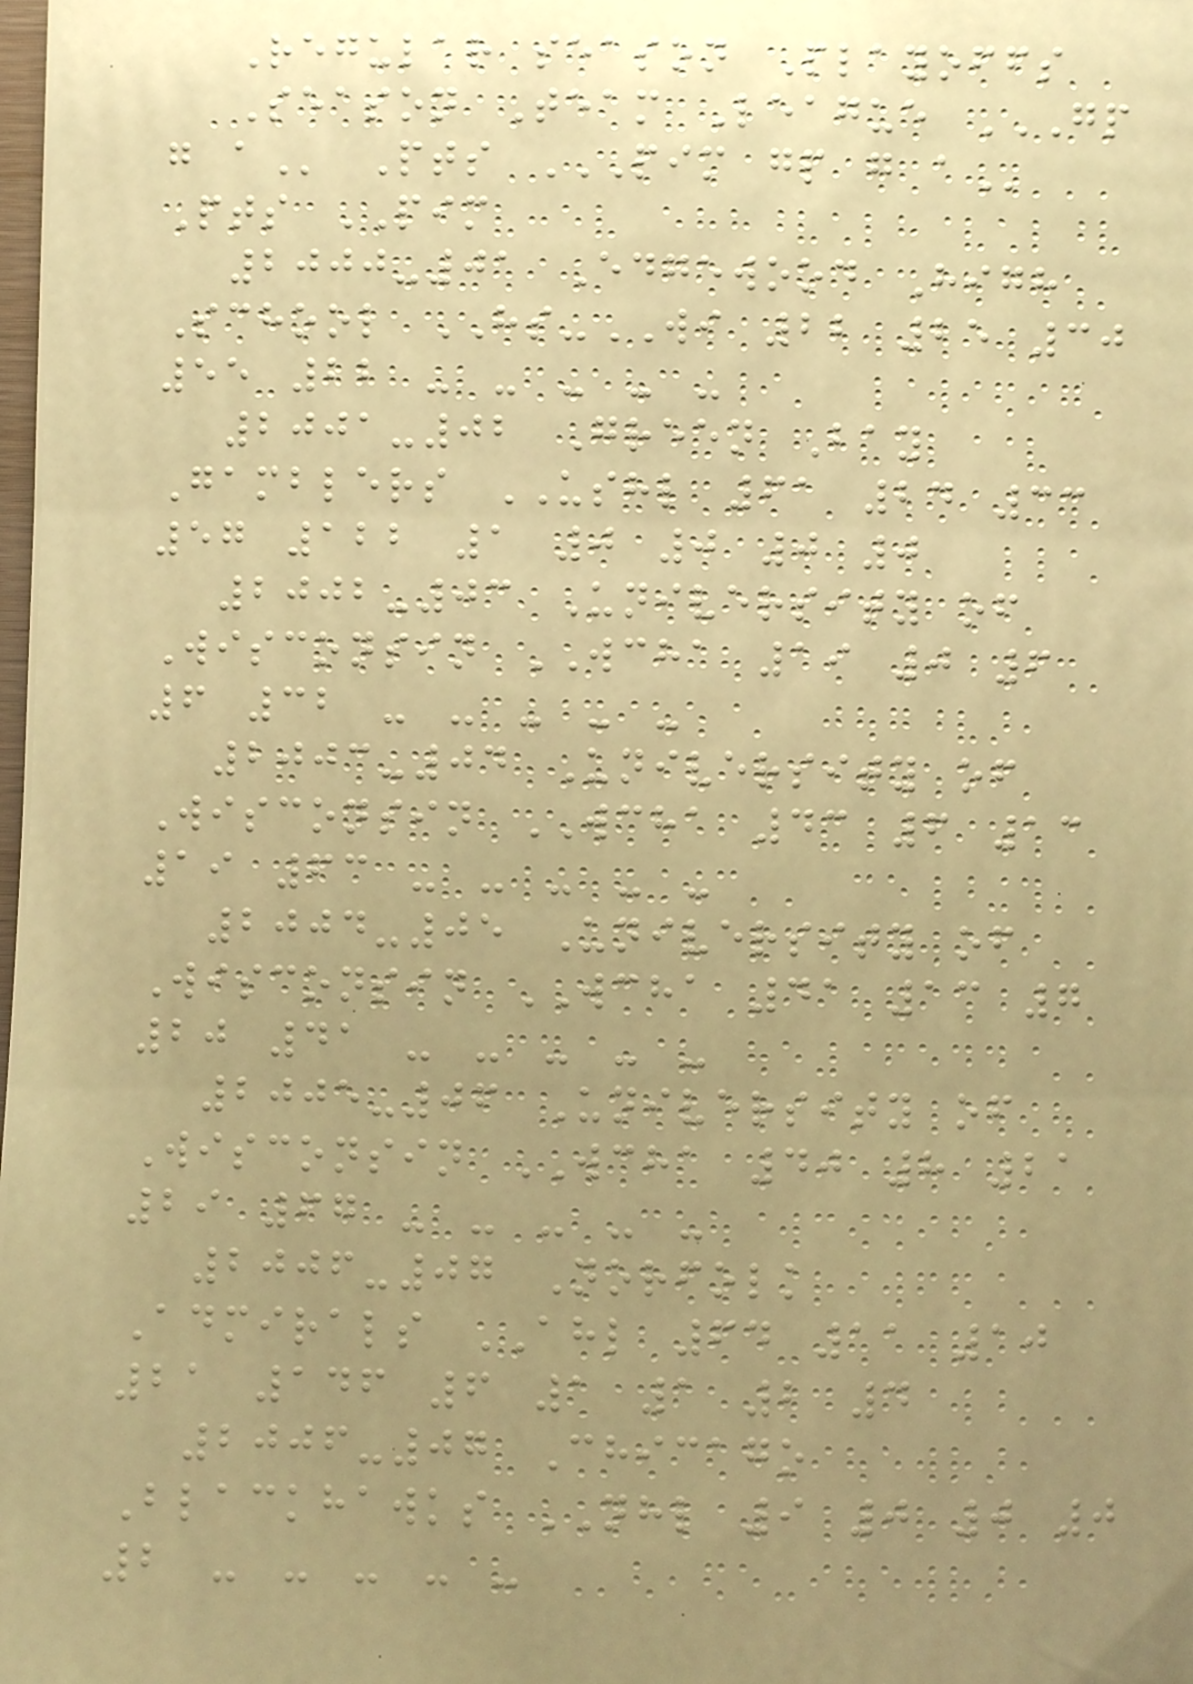Regular season Playoffs
Season Team League GP
G A Pts PIM GP G A
Pts PIM
2000-01 Edgewood High
School HS-WI 22 25 30
55 22 - - - - -
2001-02 Green Bay
Gamblers USHL 61 24 33
57 122 1 0 0 0 0
2002-03 University of
Wisconsin WCHA 19 0 6
6 32 - - - - -
2003-04 University of
Wisconsin WCHA 43 6 13
19 63 - - - - -
2004-05 University of
Wisconsin WCHA 41 13 7
20 41 - - - - -
2005-06 University of
Wisconsin WCHA 40 8 21
29 67 - - - - -
2006-07 Norfolk
Admirals AHL 64 11 10
21 146 6 1 1 2 4
2006-07 Chicago
Blackhawks NHL 9 0 0 0
2 - - - - -
